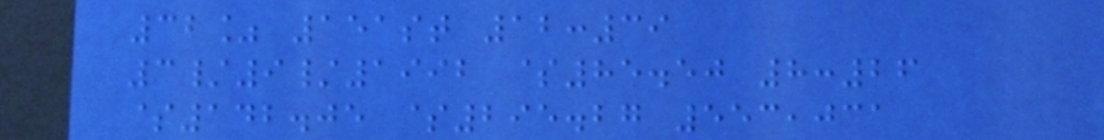32% 151st 12:39
3/9/1992 $85.50 8:26
$142.05 $295.27 553,031
